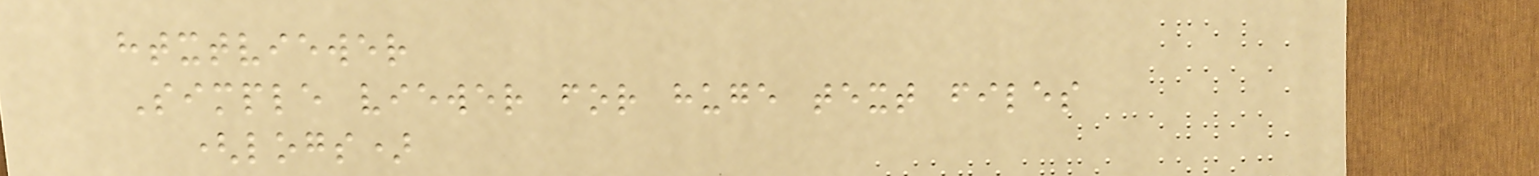htxtviewer
Simple viewer for huge text files
(logs)
